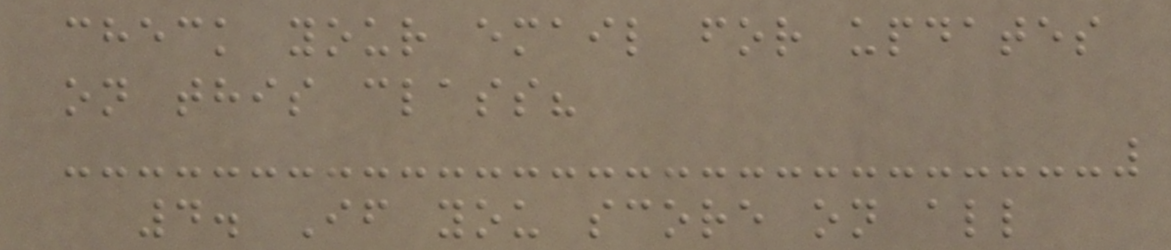check your email for updates
on this class?
4. If you score on all
